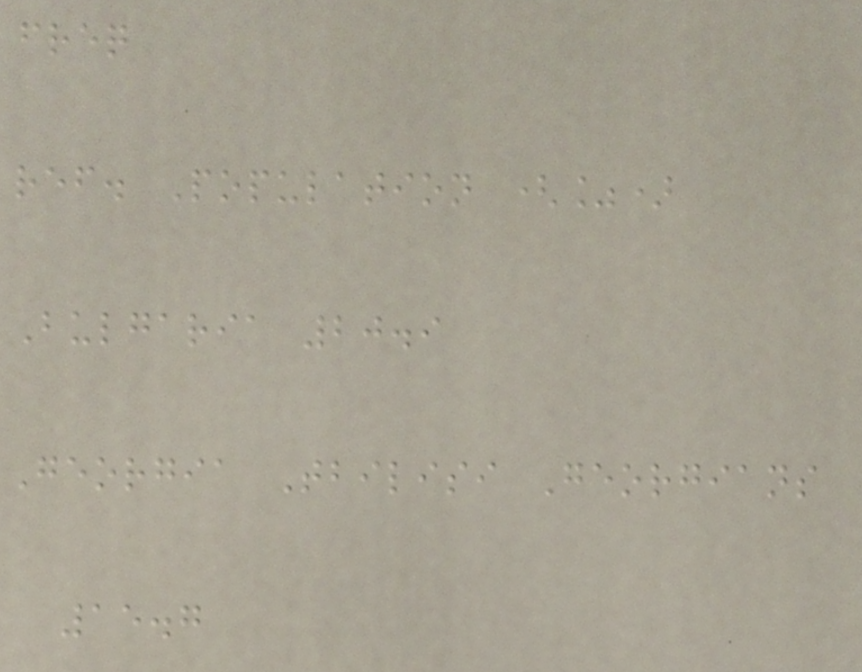freq
ref. Population (%)
Bulgaria 20.9
Georgia Tbilisi Georgians
15.7
